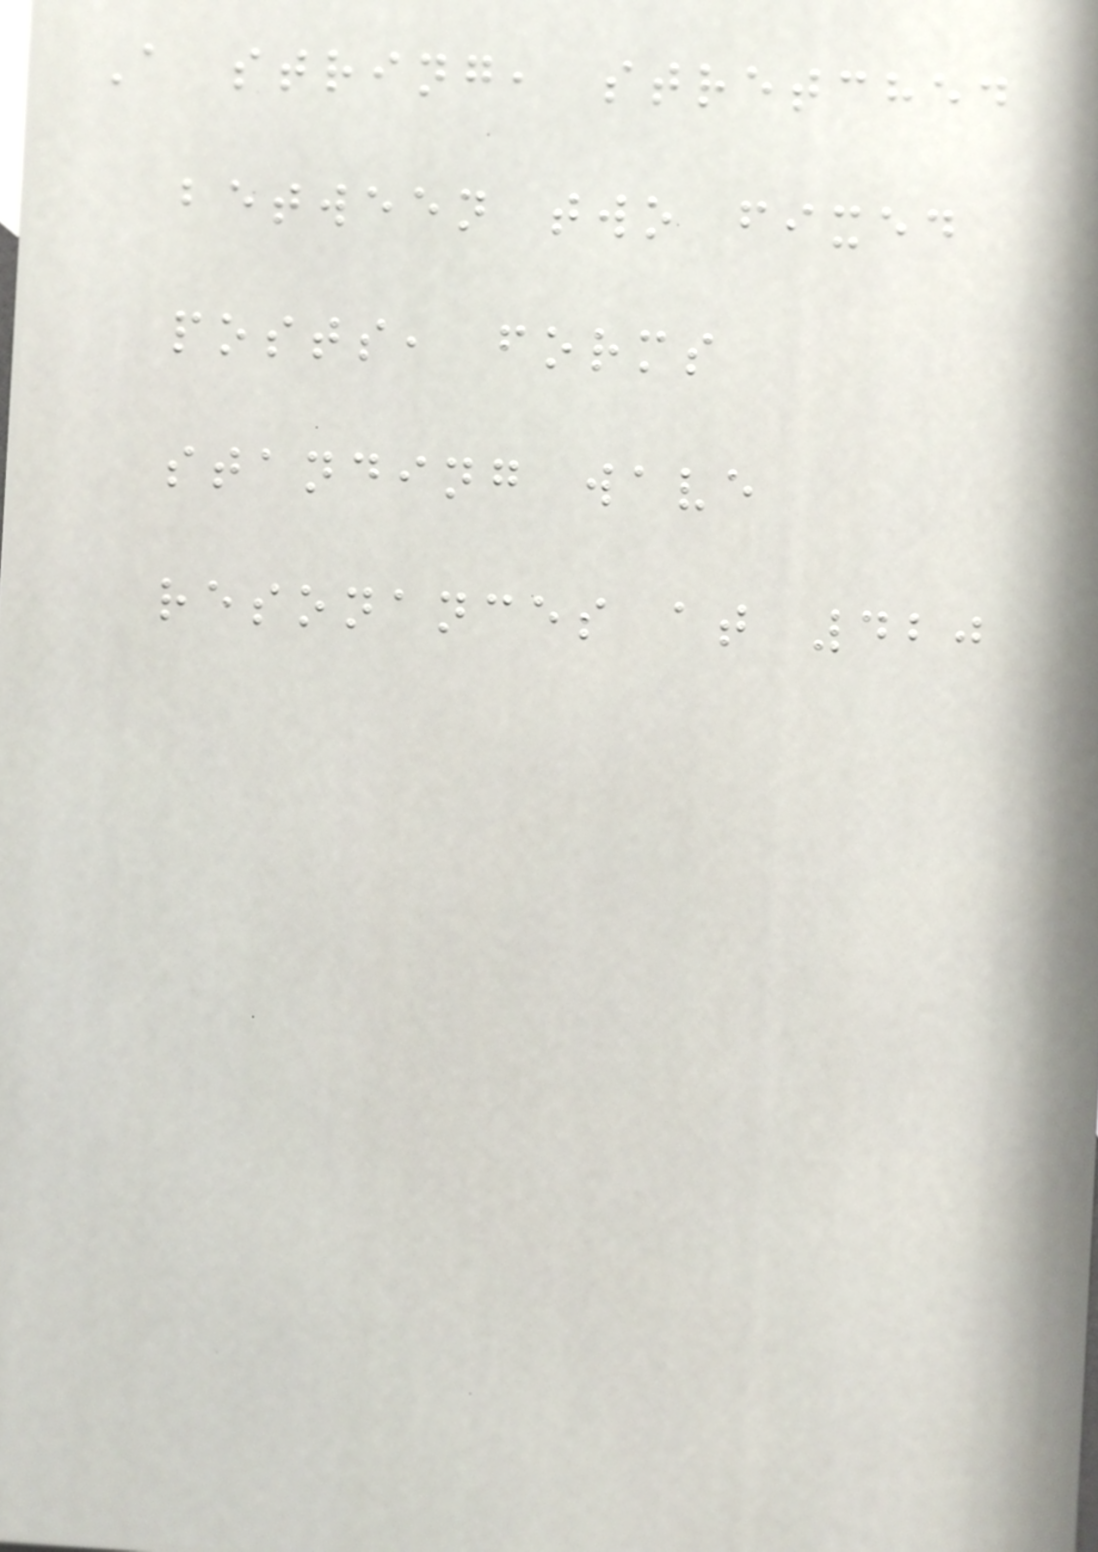A string, stretched
between two fixed
posts, forms
standing wave
resonances at 420
